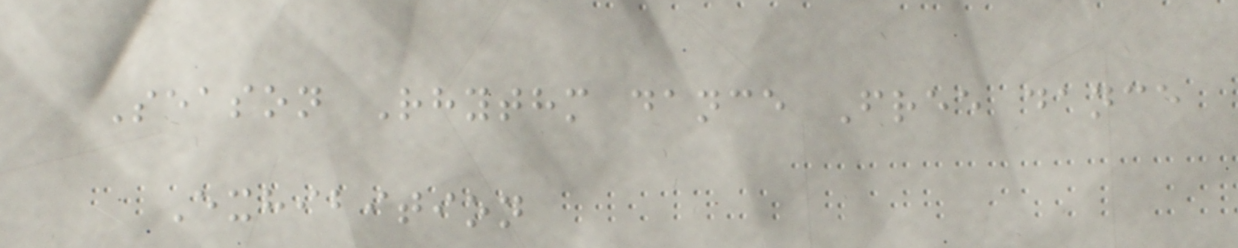Season Rhythm dance Free dance
Exhibition
